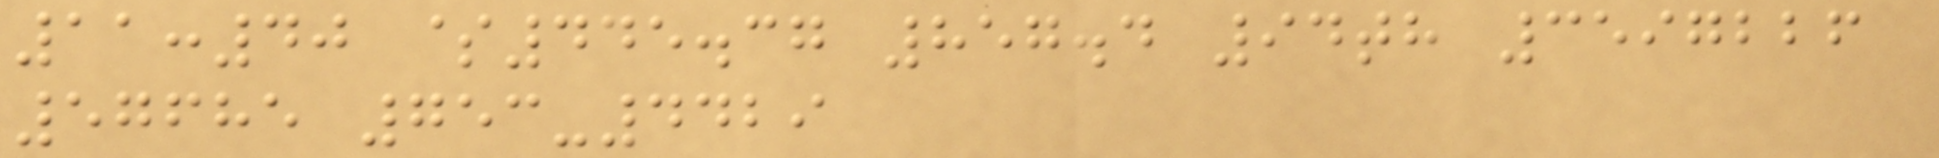11:40 $445.37 857.4 94th 3597226
57685 753-4429
